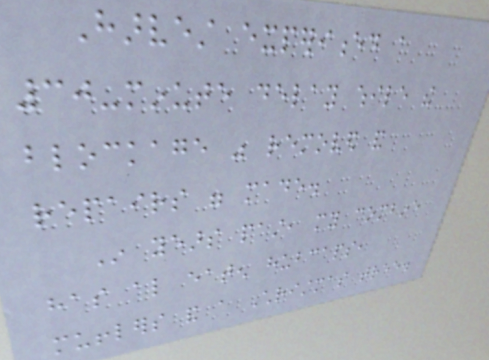Harvest experienced a
30-minute delay while the
blockage was removed and
repairs were made.
In years past, my combine
has also eaten hubcaps,
mufflers and a Christmas tree.
